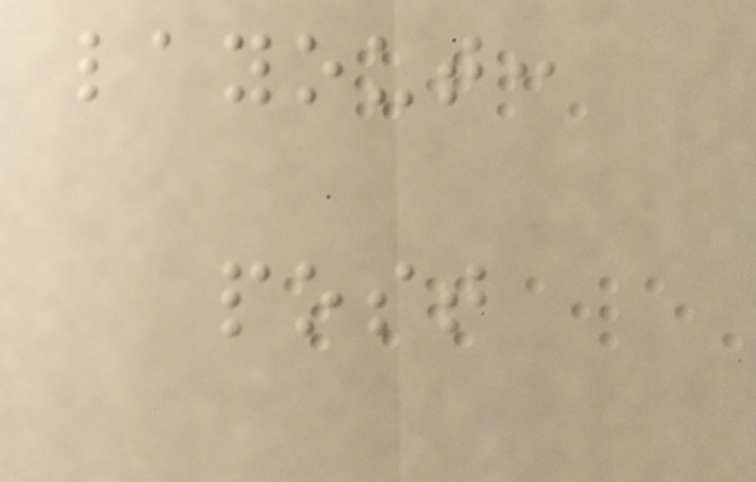layout:
post
